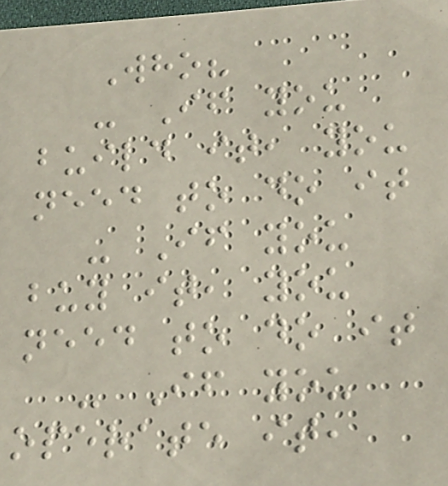Who?
- If you
build it, you
need to do it
- If you
buy it, you
need to do it
- If you
operate it,
